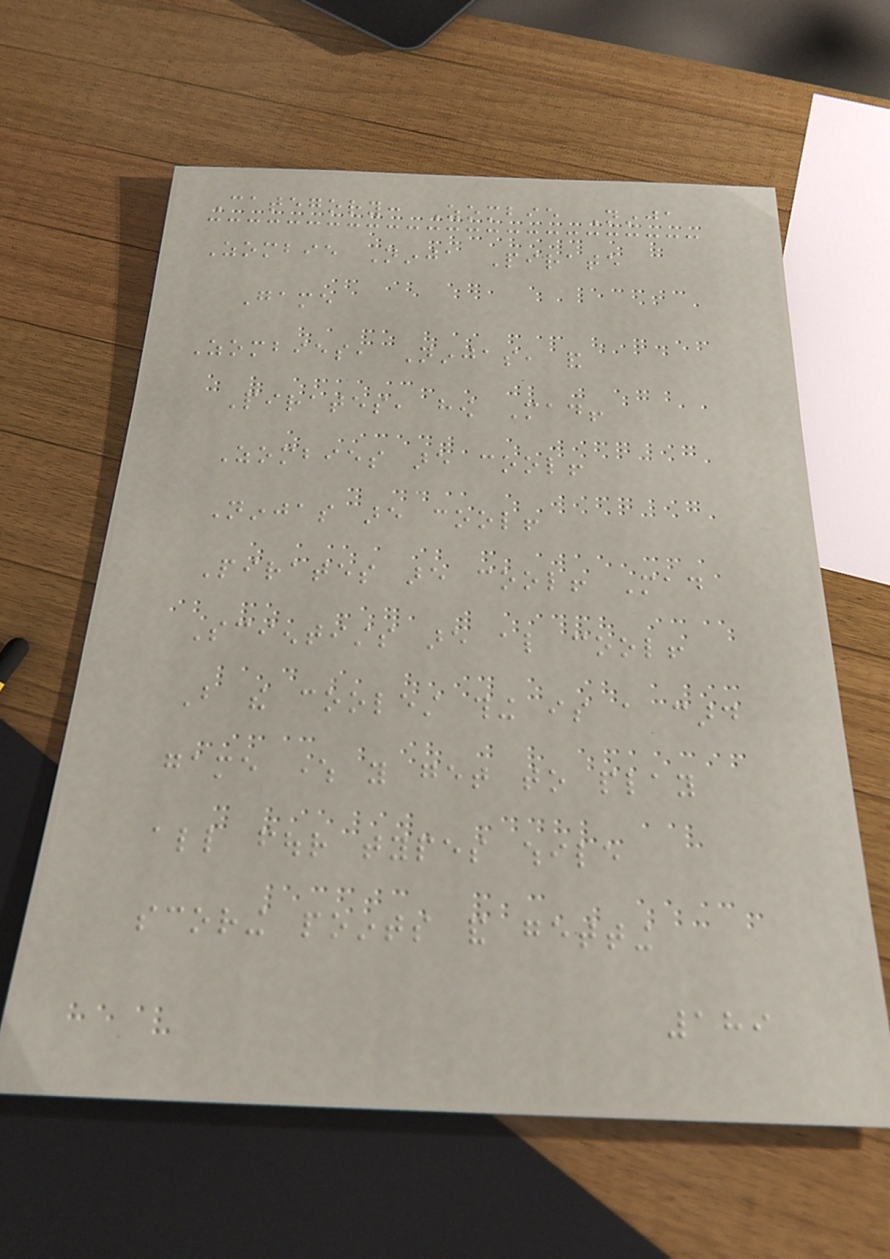Category: Zombie Ninja
Zombie Ninja Pirate
Game
Zombies, Ninjas, and
Pirates, how Mad!
Zombies are cool!
Ninjas are cool!
Pirates are cool! Mad
Scientists are also cool!
But the coolest thing is a card
game where you get to play
all four types while
scoring points and getting
189
